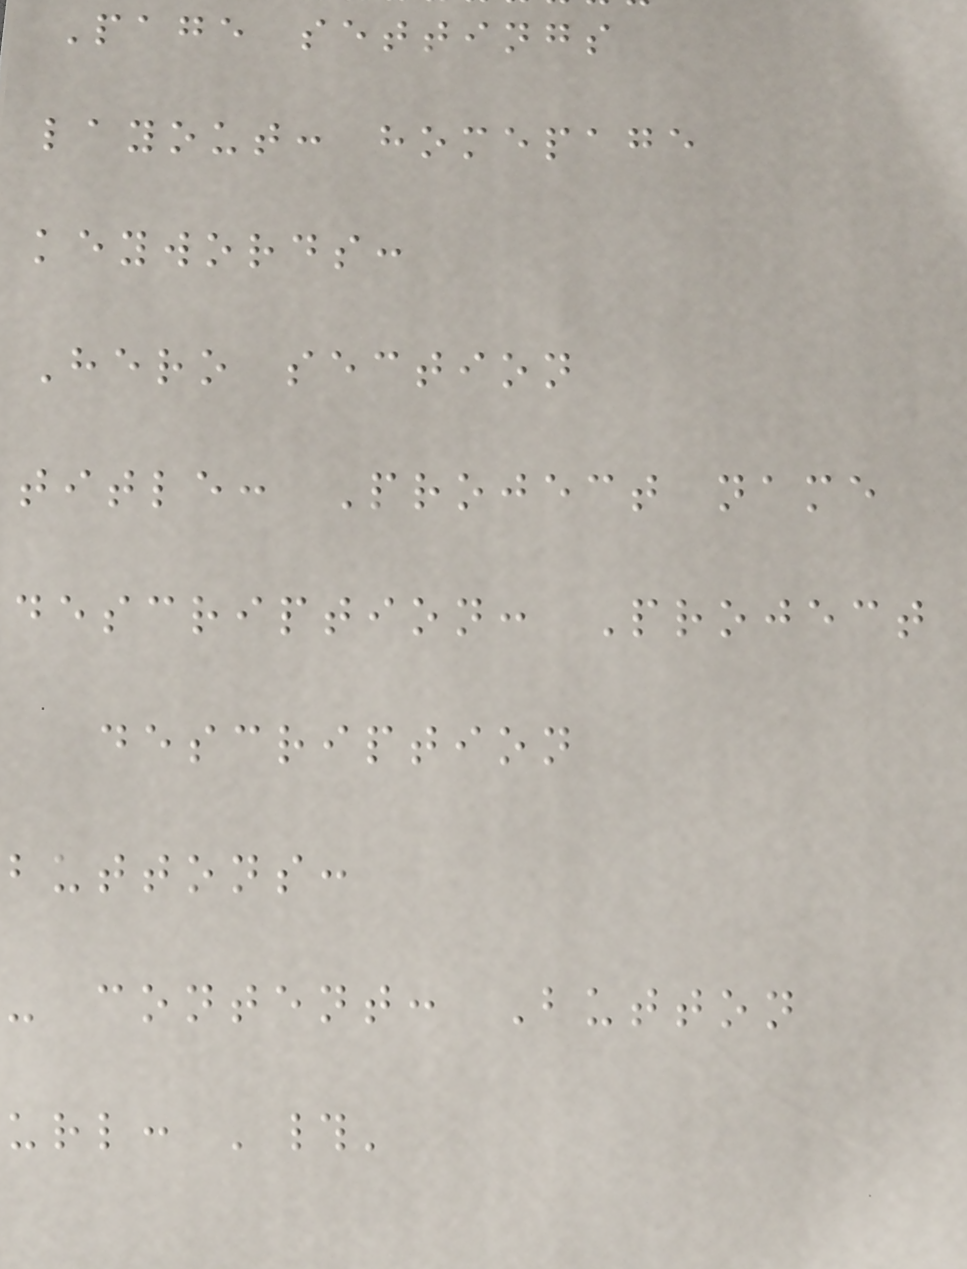Page settings
layout: homepage
keywords:
Hero section
title: Project name
description: Project
description
buttons:
- content: Button
url: '#'
